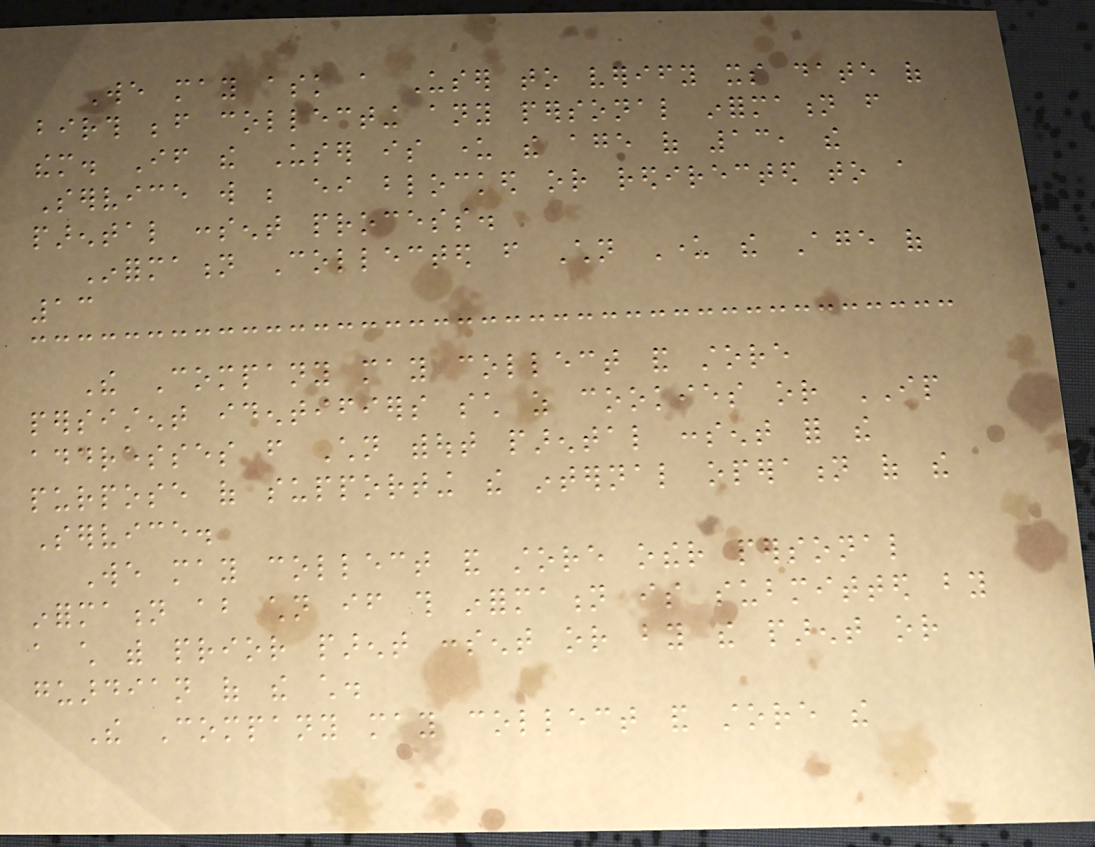We may ask a User to verify its date of
birth before collecting any personal information from
them. If the User is under the age of 13, the
Service will be either blocked or redirected to a
parental consent process.
Information Collected from Children Under the Age of
13
The Company may collect and store
persistent identifiers such as cookies or IP
addresses from Children without parental consent for the
purpose of supporting the internal operation of the
Service.
We may collect and store other personal
information about children if this information is submitted by
a child with prior parent consent or by the parent or
guardian of the child.
The Company may collect and store the
